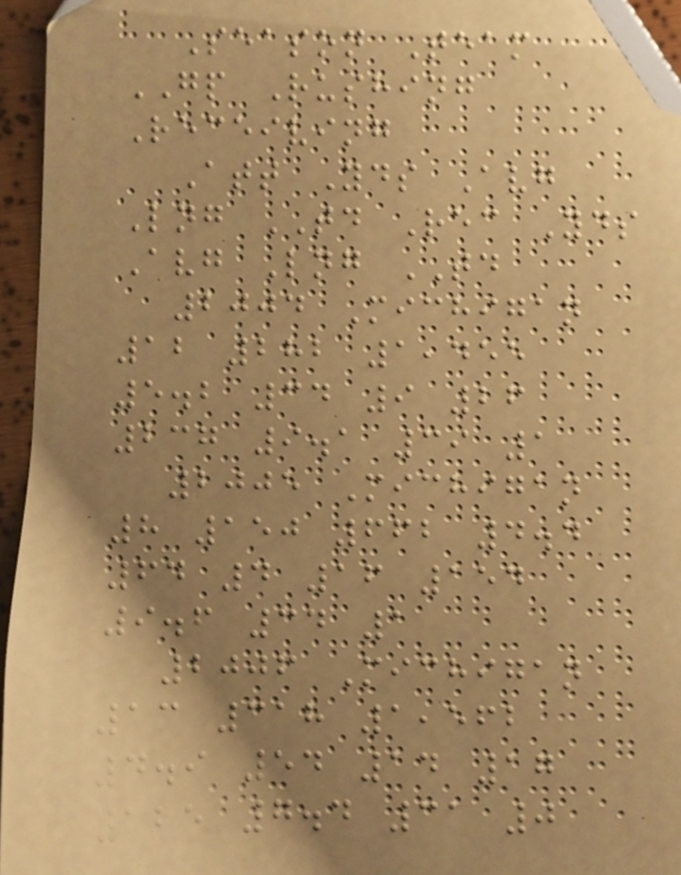Season Team
GP Rushing
Receiving
Att Yds Avg
Lng TD Rec Yds
Avg Lng TD
2004 Michigan
12 282 1,455
5.2 34 9 26
237 9.1 39 1
2005 Michigan
8 150 662 4.4
64 4 16 154
9.6 34 1
2006 Michigan
13 318 1,562
4.9 54 14 17
125 7.4 31 0
